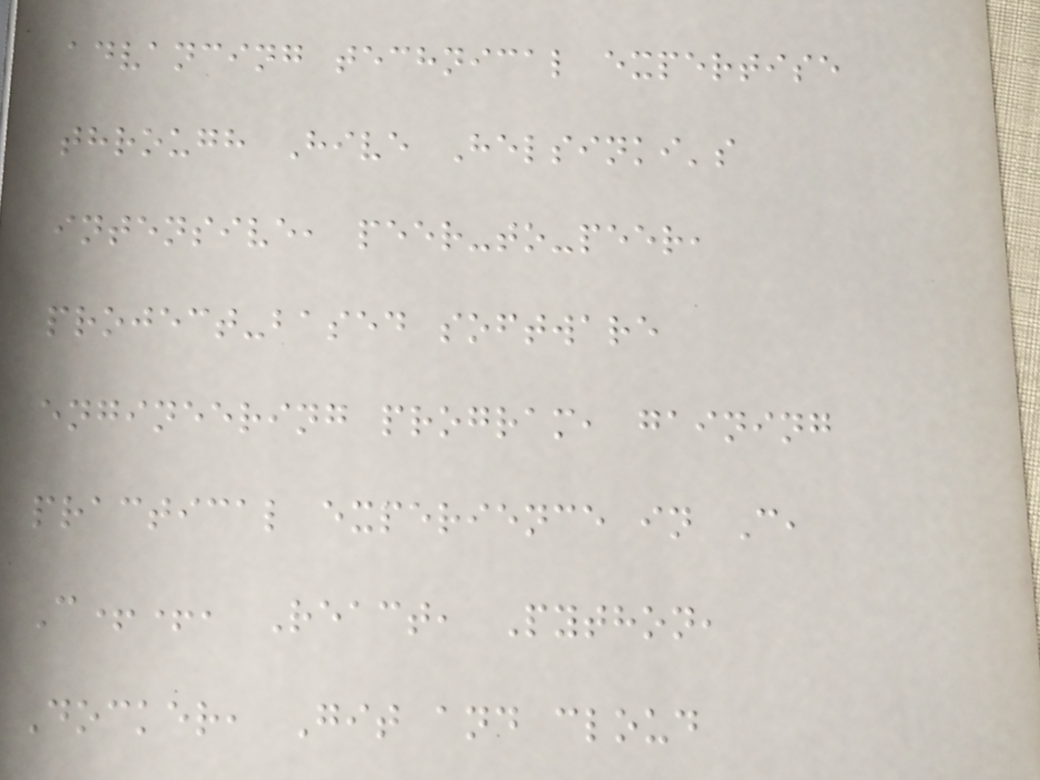advancing technical expertise
through Hive Helsinki's
intensive, peer-to-peer,
project-based software
engineering program, gaining
practical experience in C,
C++, React, Python,
Docker, Git and cloud
